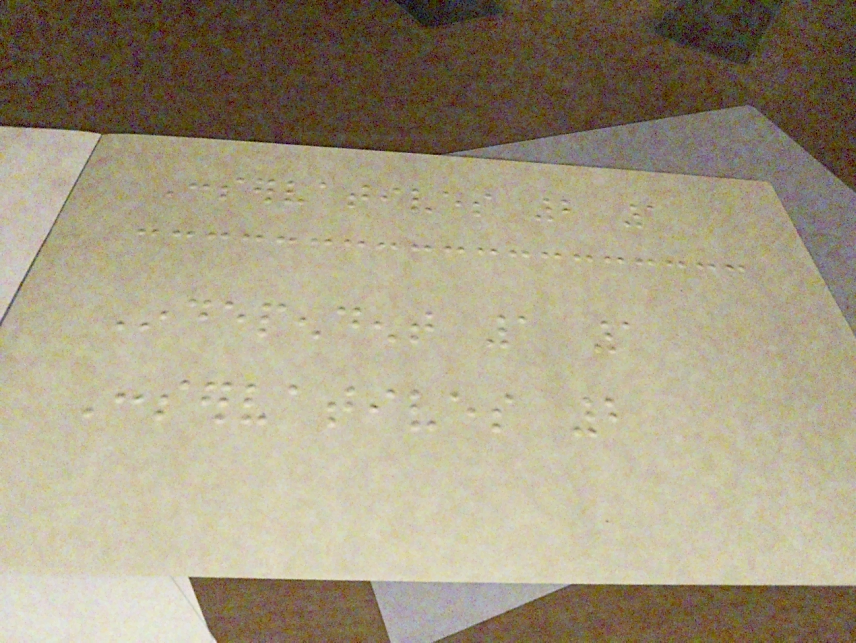Conservatives 2 1
Independent 1 1
Conservatives 2
